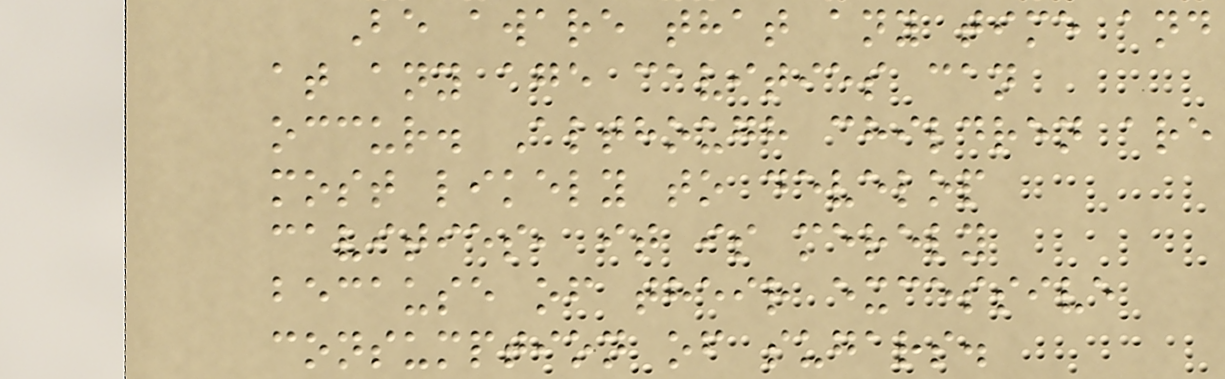Be aware that any time and
at any age cavities can
occur. Although children are
most likely to develop
cavities, it is merely
because of their excessive
consumption of sugars.
